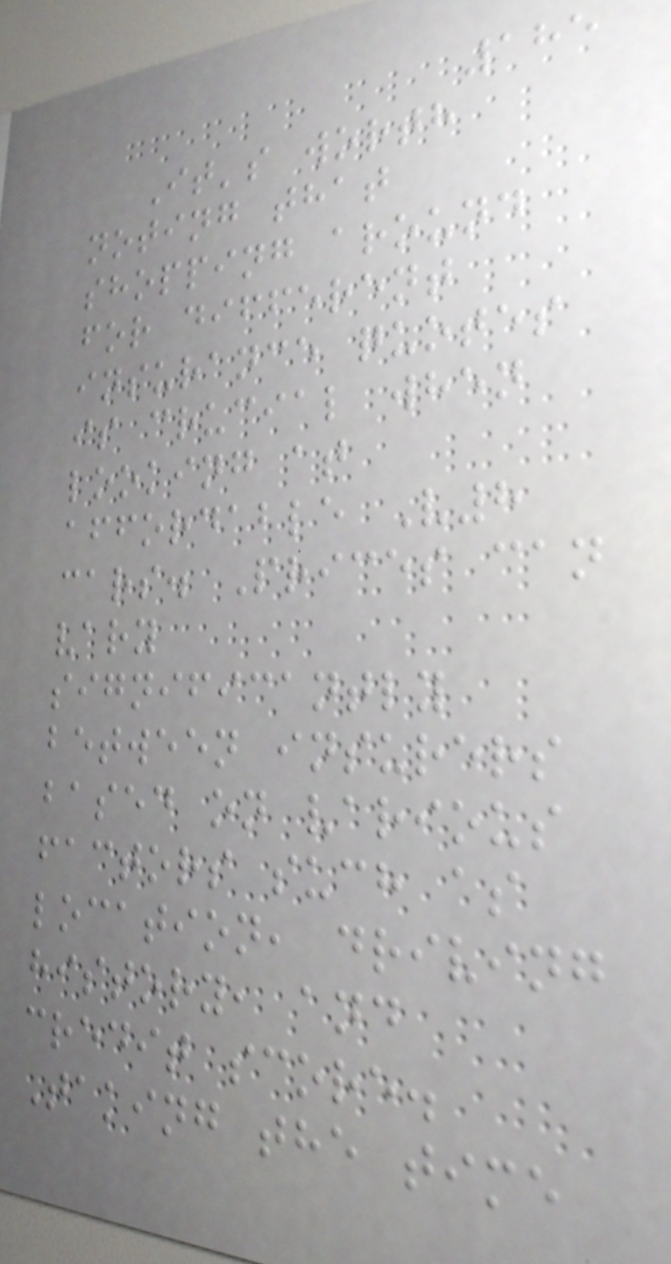185
It's worth
noting that
shopping around
for different
insurance quotes
is crucial when
looking at
affordable V8
cars. Prices can
vary
significantly
between insurers
based on various
factors such as
location, driving
history, and
credit score.
Taking the time
